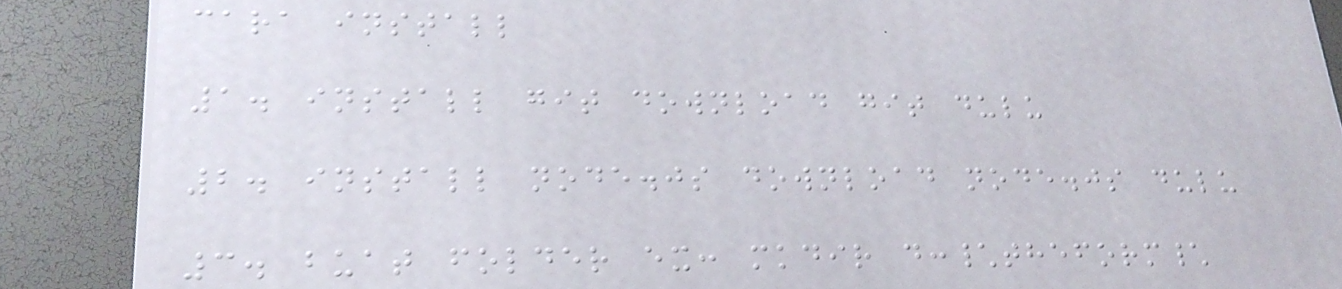cara install
1. install git download git dulu
2. install node.js download node.js dulu
3. buat folder ex: mkdir d:\theform\
